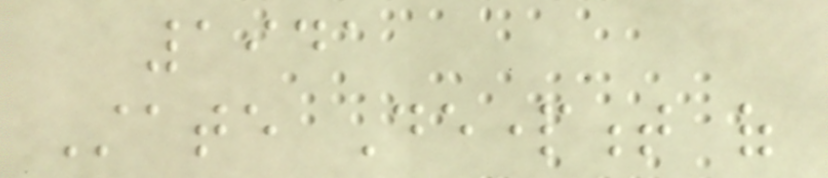1941
State Department of
